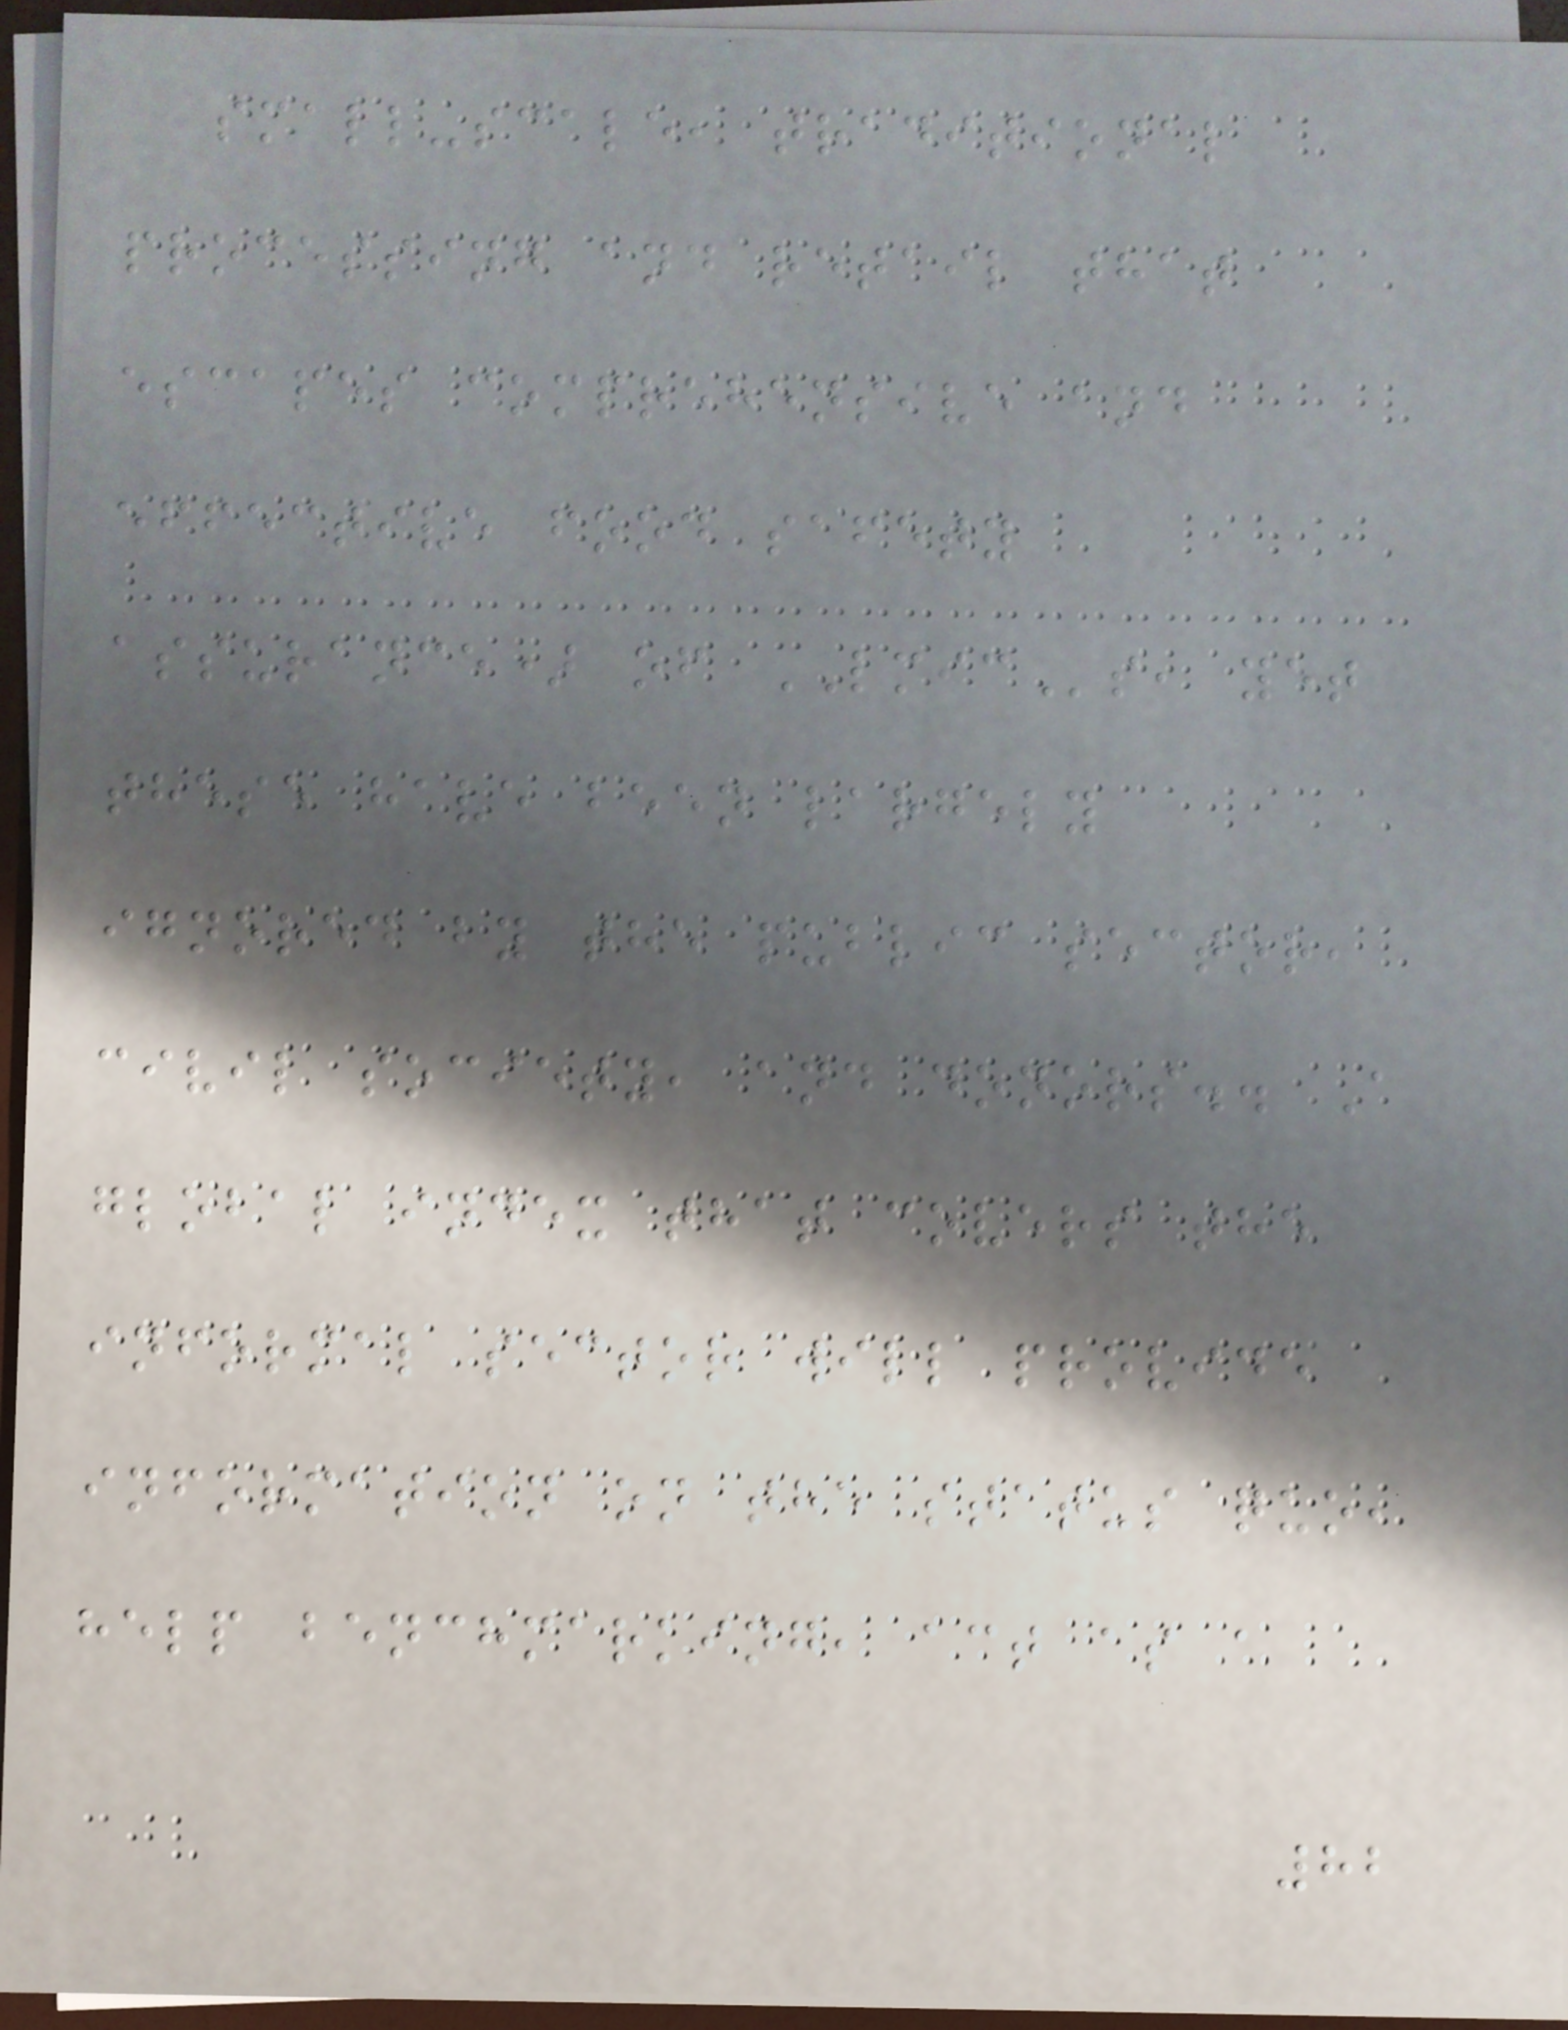small-scale, traditional
processing and retail that
escapes comprehensive and
effective food safety
assurance) of LMICs, yet
these have been largely
ignored by the public sector,
civil society, and donors.. A
global index that covers the
informal sector will provide
information on the status quo,
help benchmarking, act as a
82
